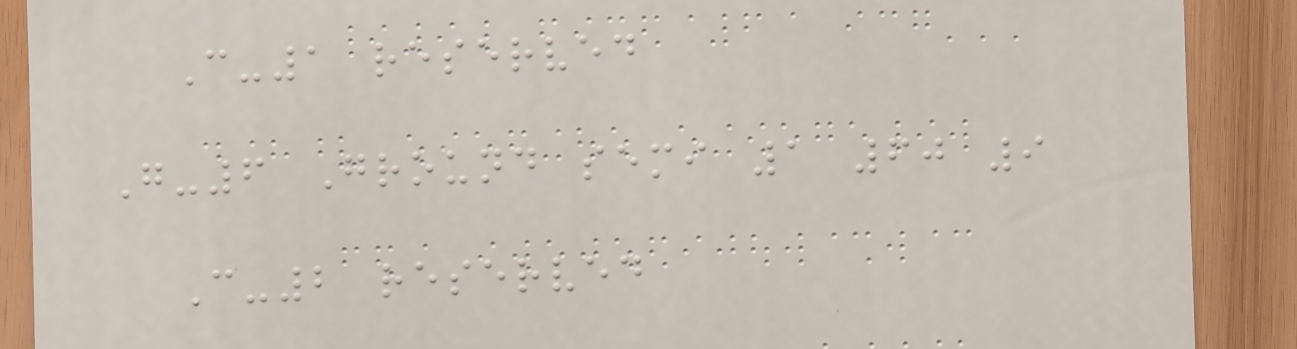C-1 reserved
G-6 Ground semi 1 60 9
C-2 reserved
